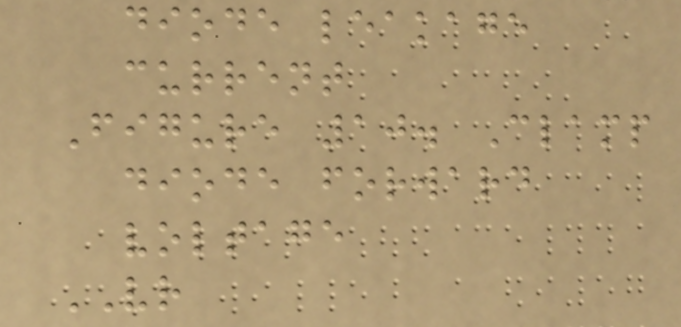diode leakage
current
Figure 10. Clamp
diode forward
voltage
VR
